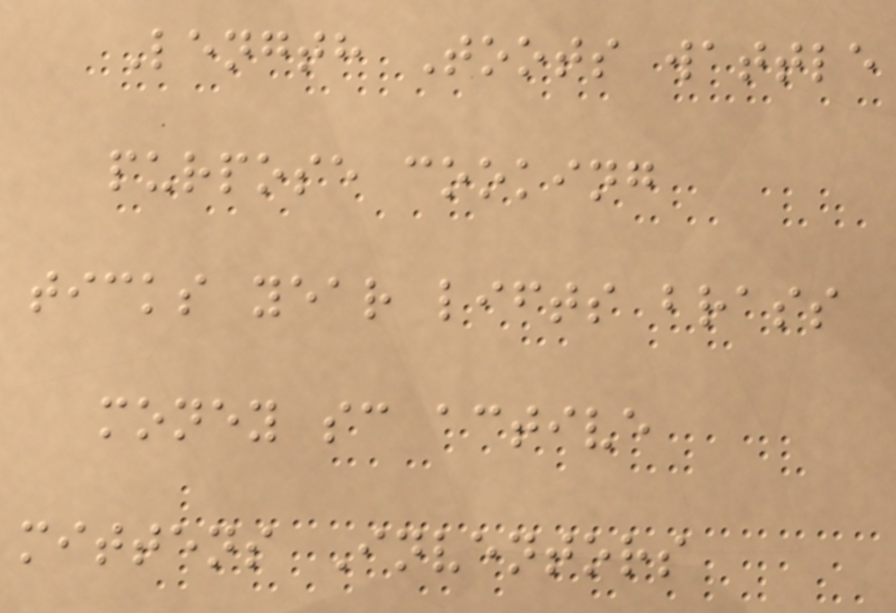Length Toots wattle
purpose cooking
ticks year lifts brass
money sc active
mittens Inventors
